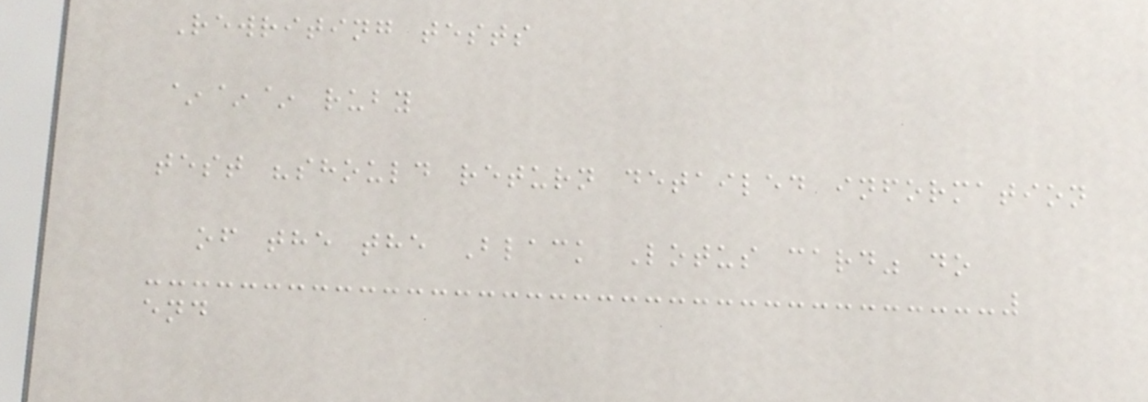Rewriting tests
~~~ ruby
test "should return detailed information
of the the Black Lotus card" do
end
